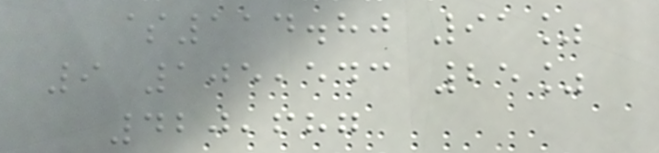$114.80 91%
9 105,543 25%
420,687
